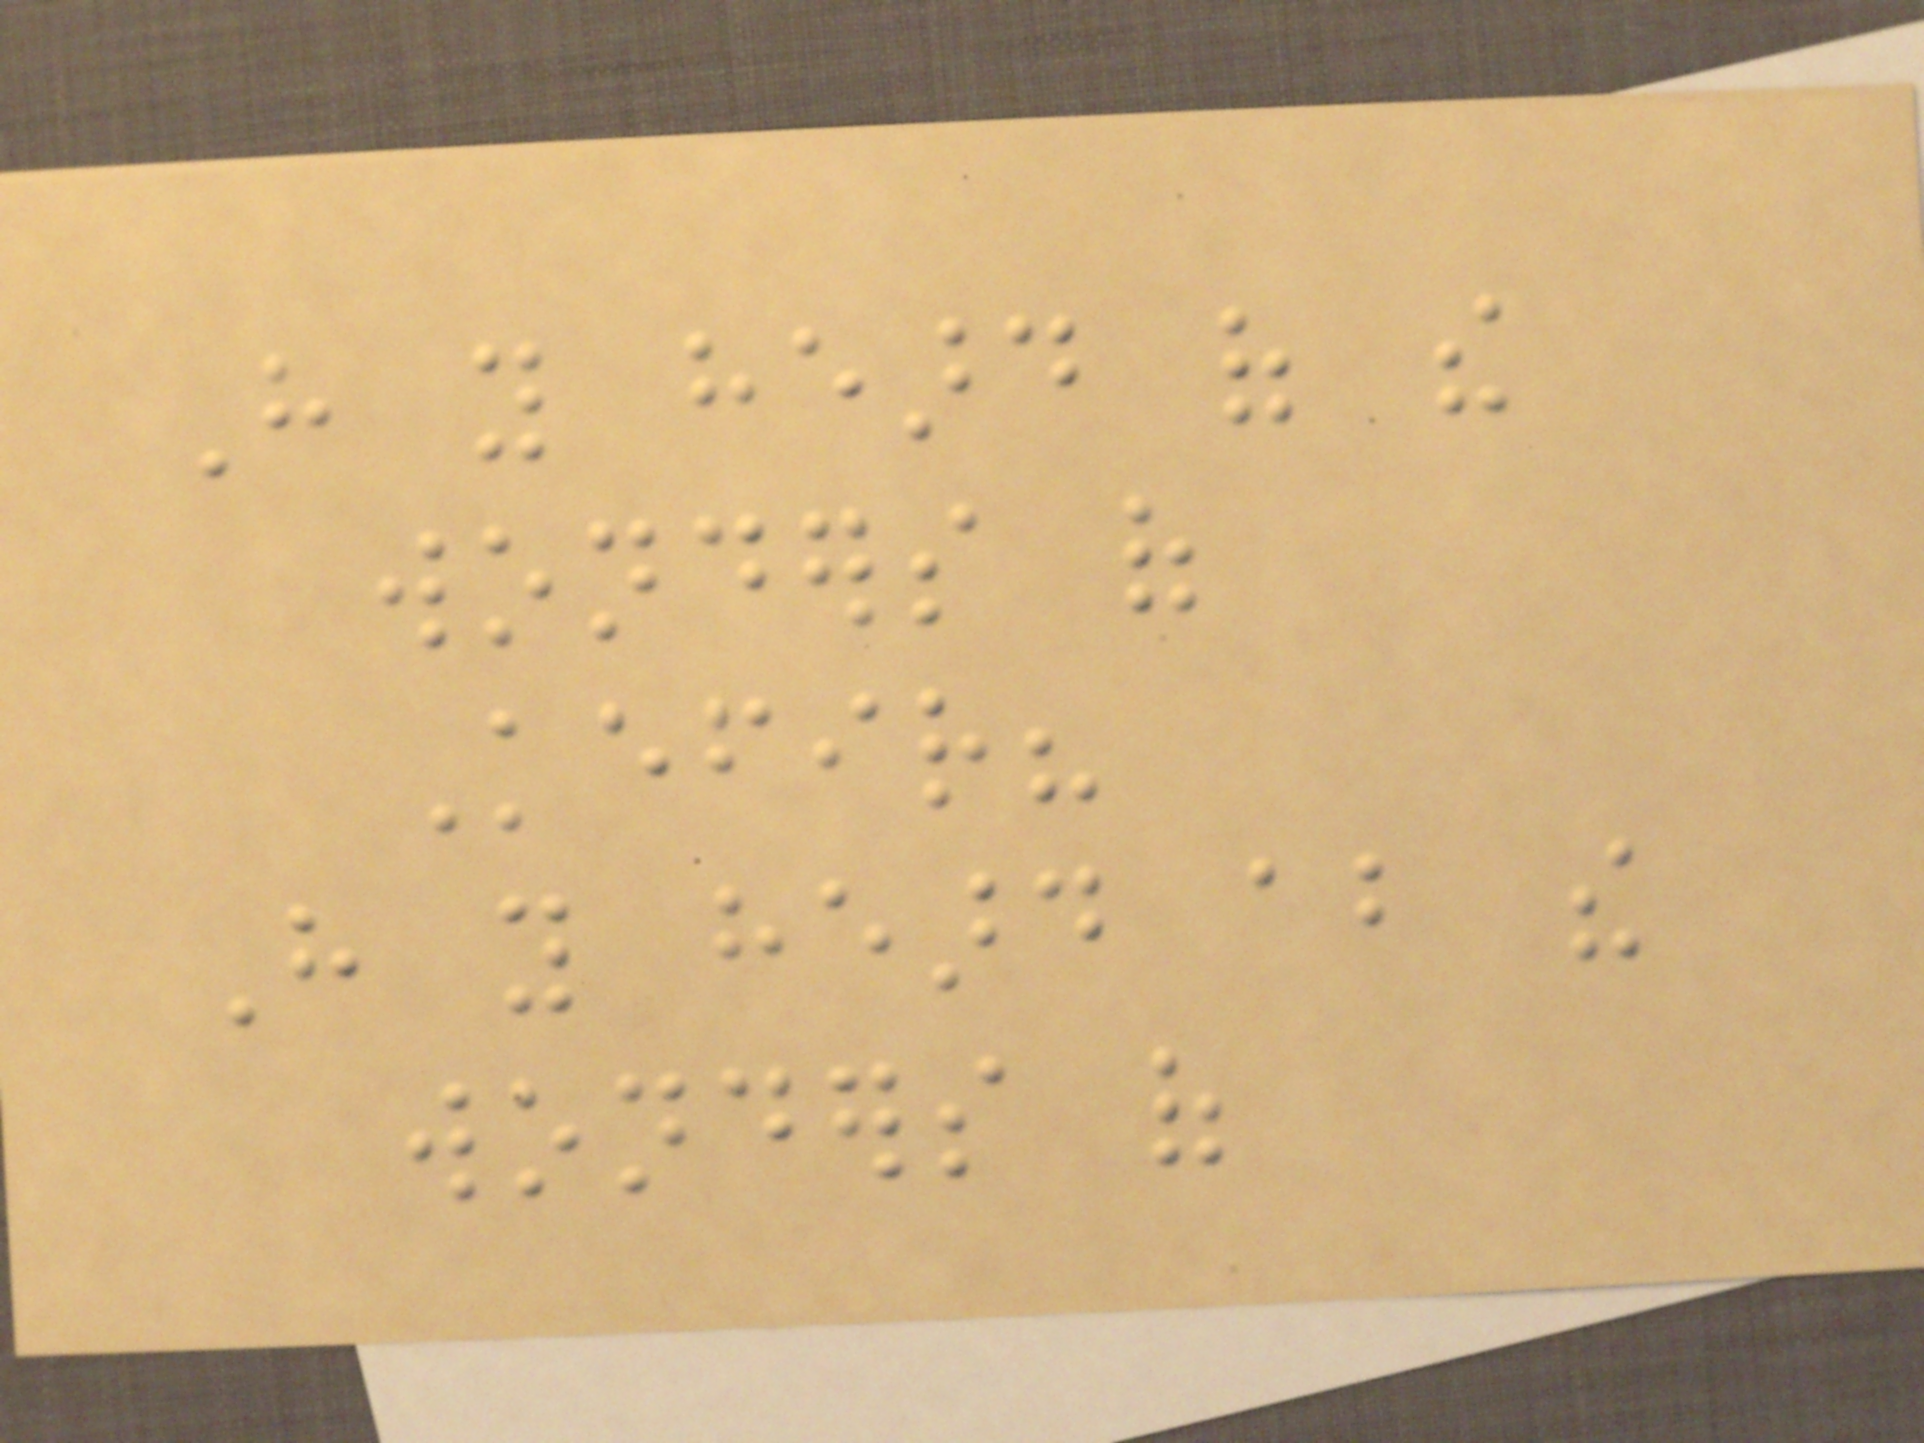Have you heard of the
wonders of
Kefir?
Have you heard about the
wonders of
